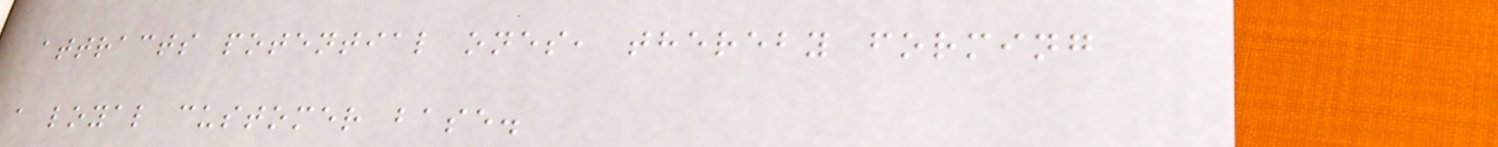attracts potential ones, thereby forming
a loyal customer base.
